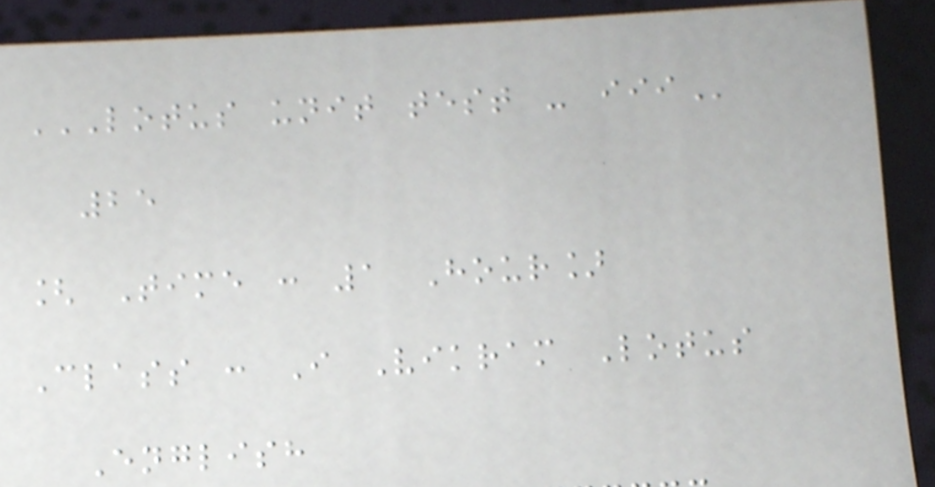LOTUS UNIT TEST - III
25
[ Time : 1 Hour]
Class : I Vikram Lotus
English
